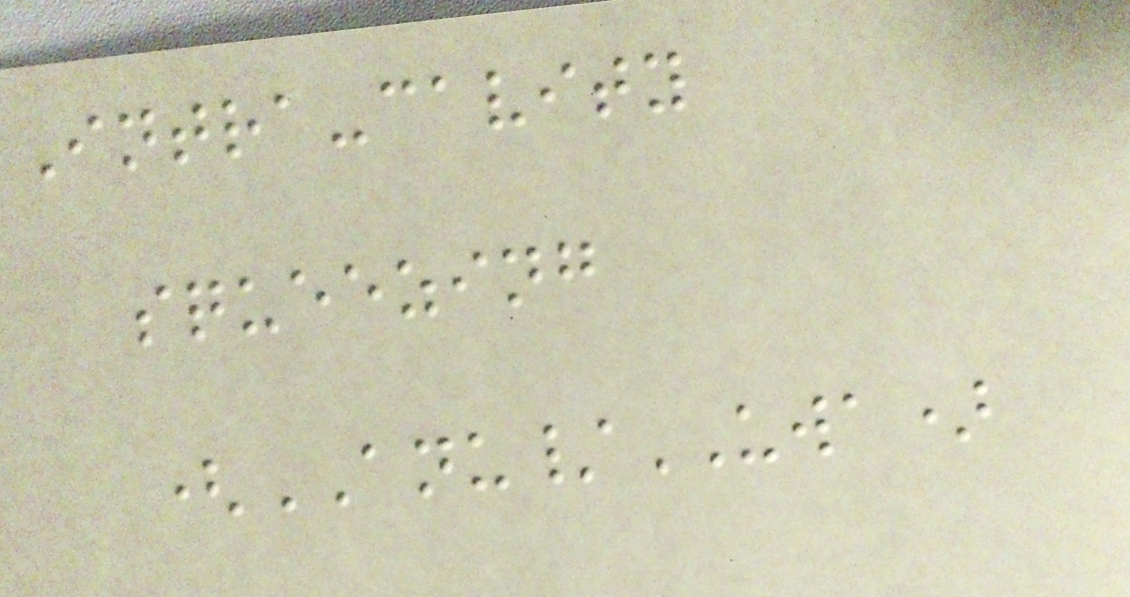Intra-cavity
squeezing
(ANU/UWA)
